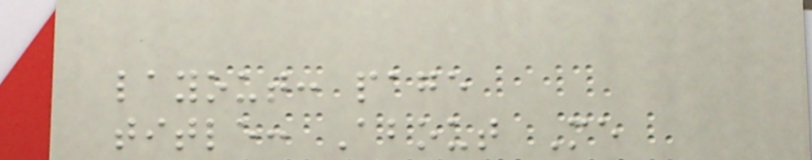layout: page
title: About Me
